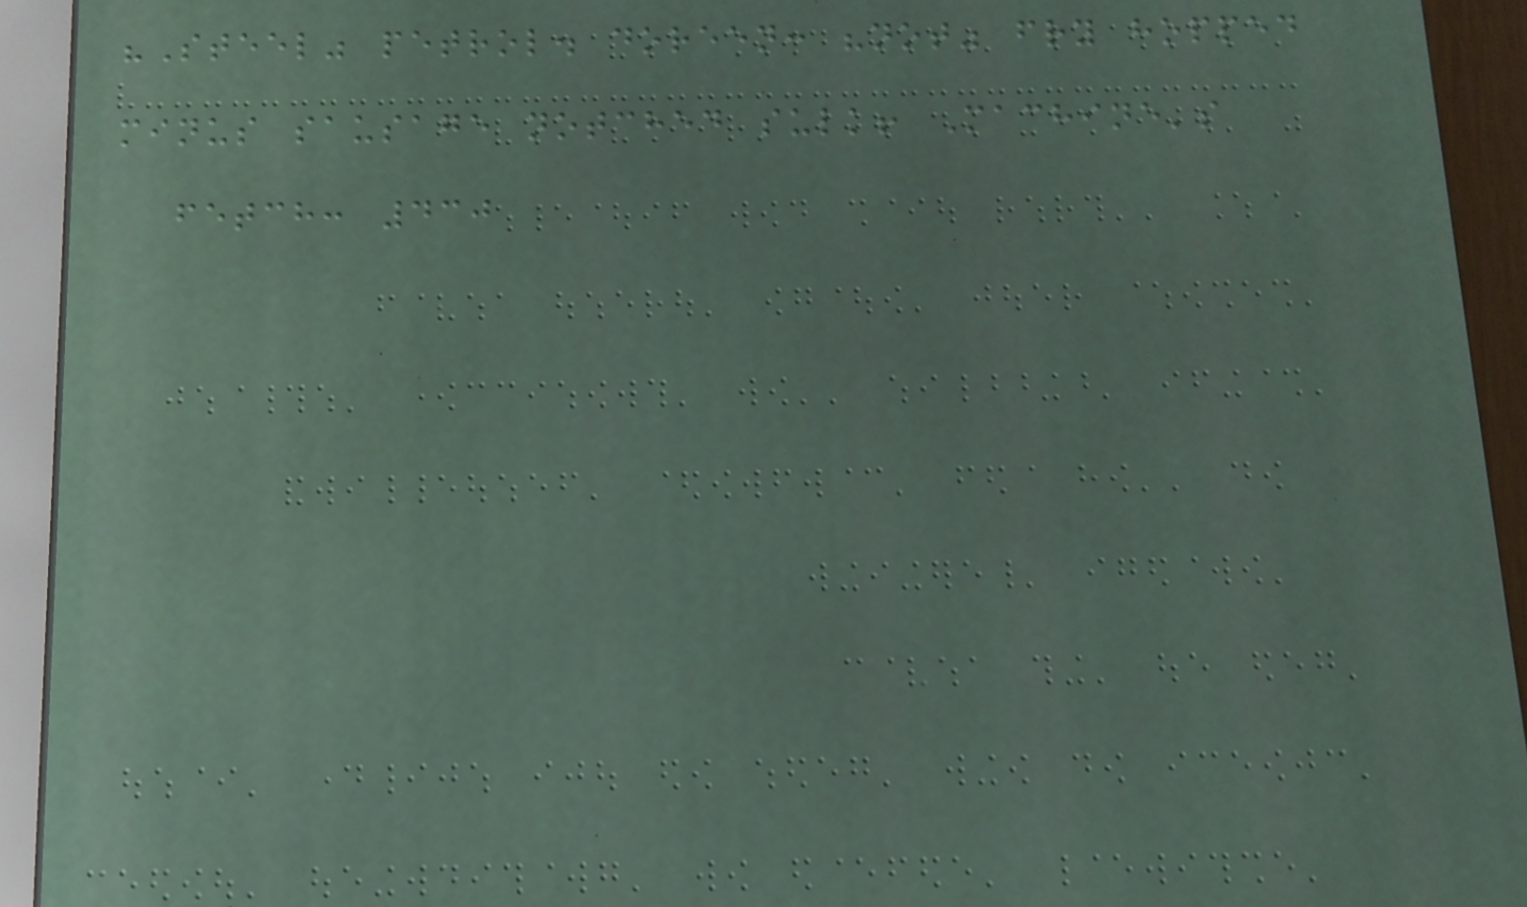"Steel" petrol. doreen: "not" fry hopped
minus sausage notched sulk! Machine's
fetch: 430
